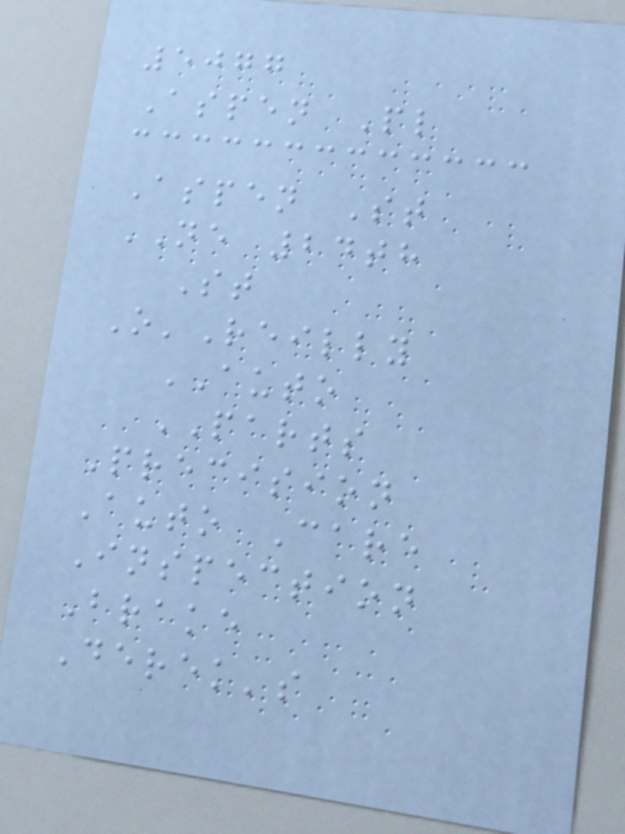5077
Aspen Pl
Aspen St
NE 24th
St
O'Reilly
AUTO
PARTS
Precision
Auto Care
Inspection
Brake
Derek's
